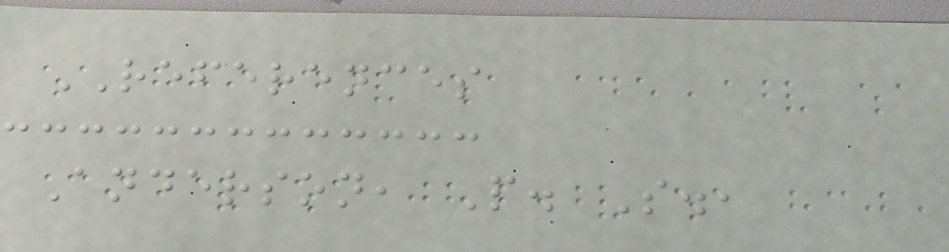REFERENCES
Anderson, P. S.,
